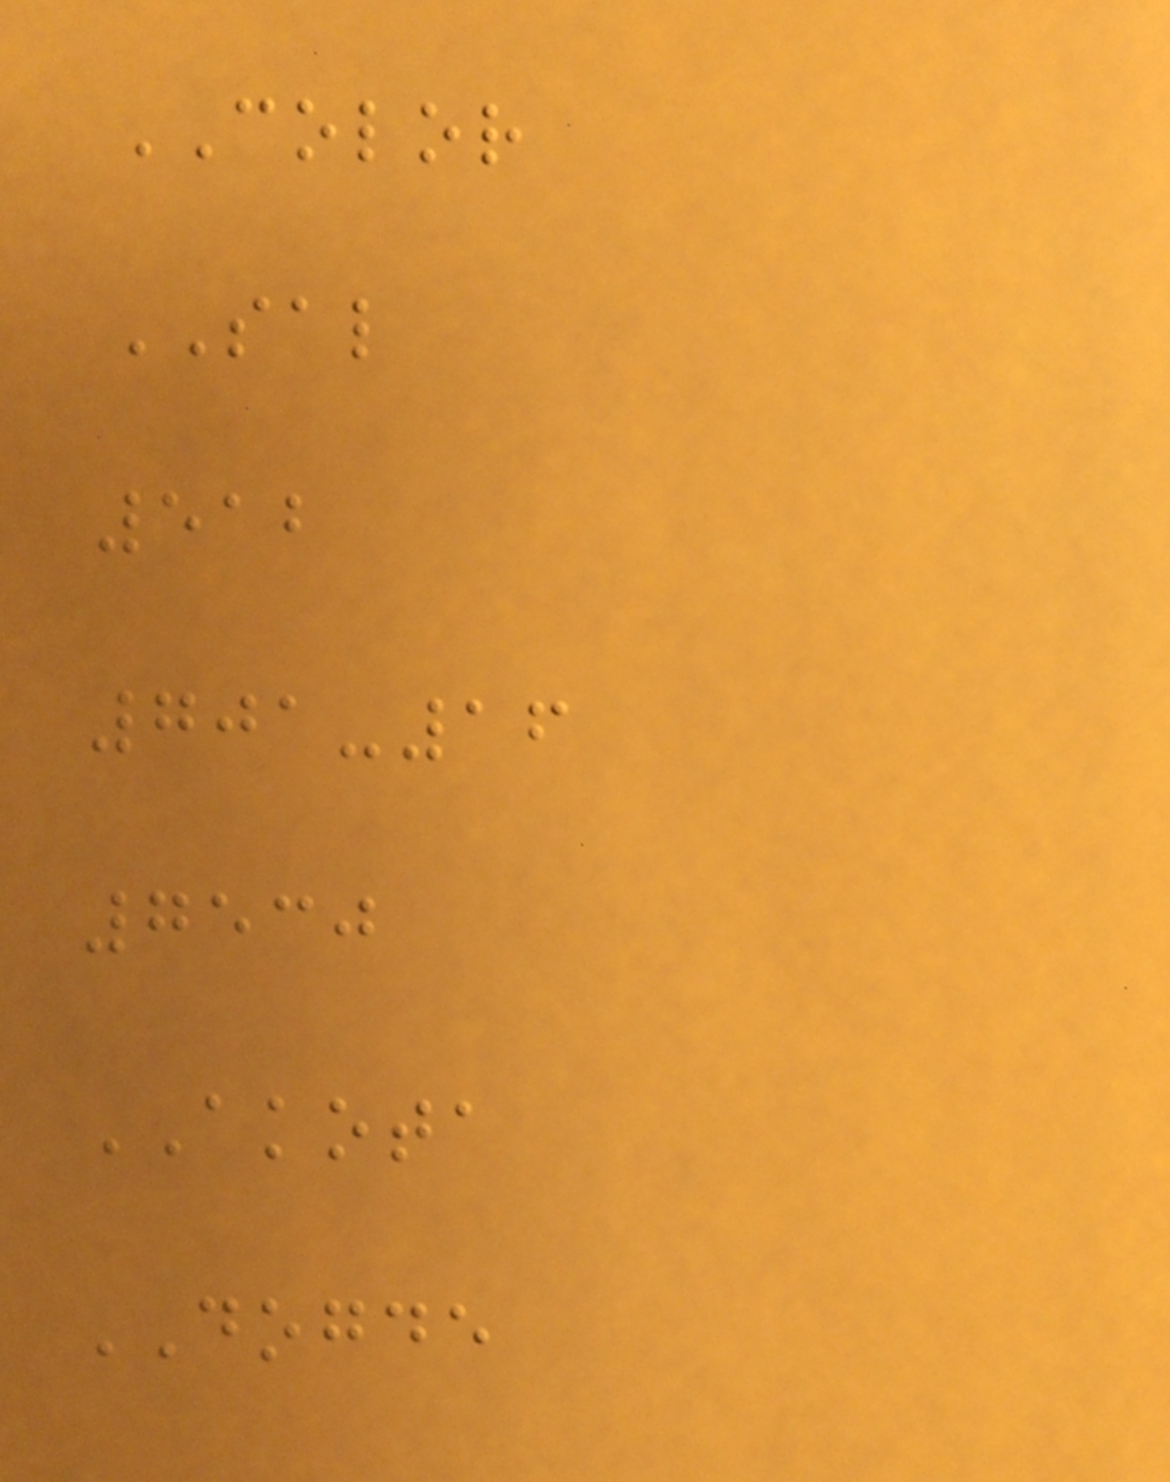COLOR
SAL
512
701-16
7530
AKOTA
DOGDE
